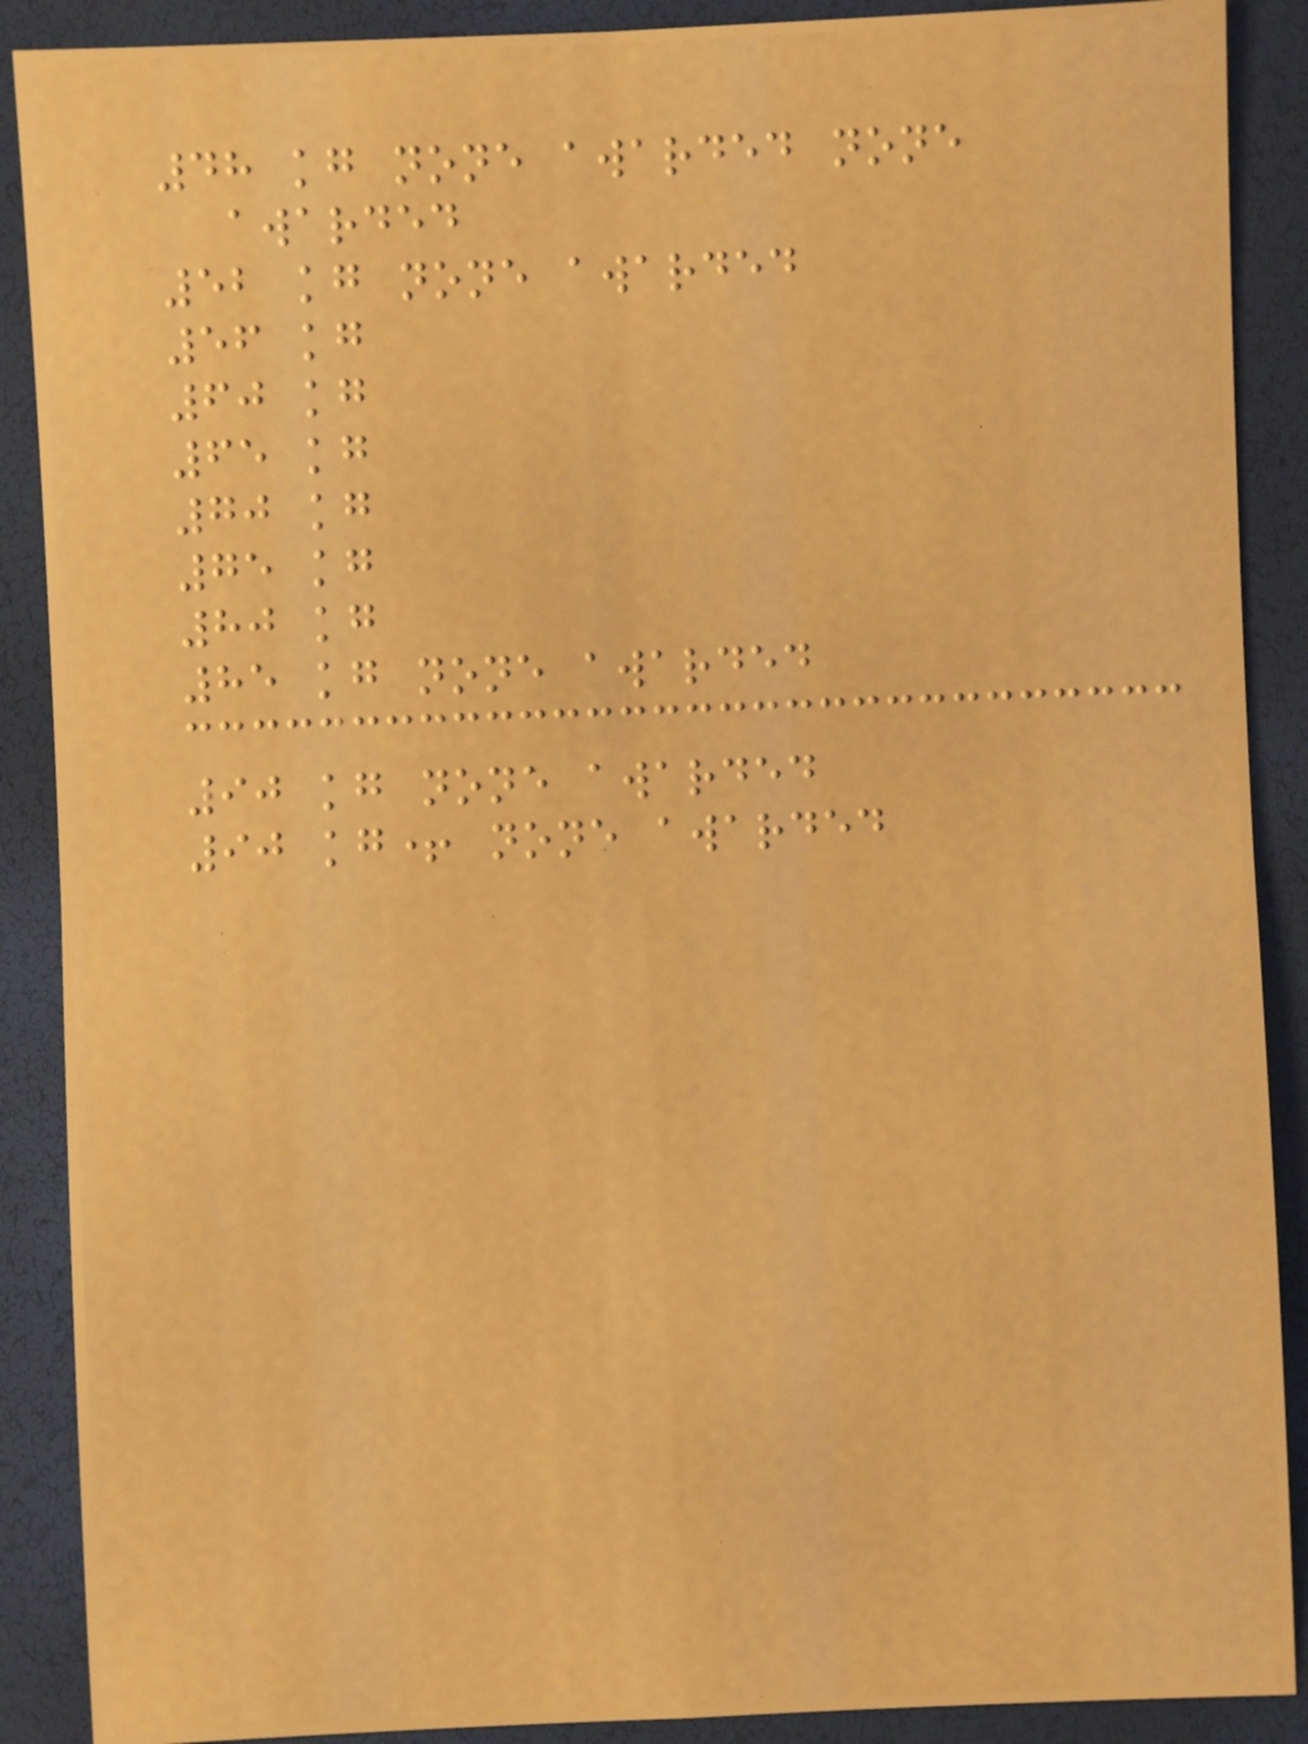48 kg none awarded none
awarded
52 kg none awarded
56 kg
60 kg
65 kg
70 kg
75 kg
80 kg
85 kg none awarded
90 kg none awarded
90 kg+ none awarded
